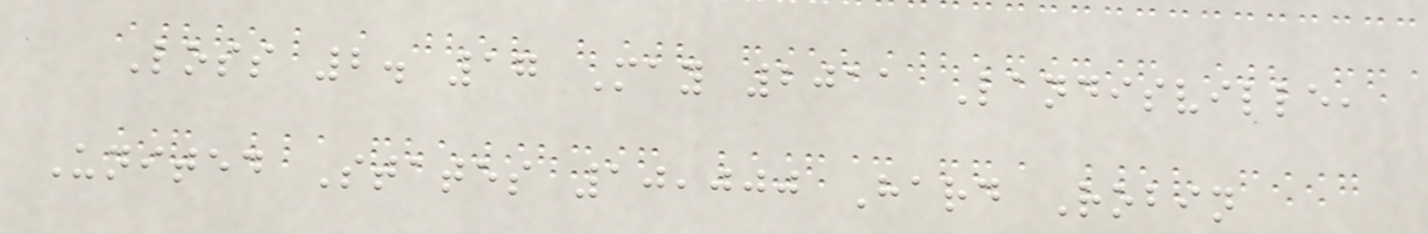Loss 2. 17 May 2011 Landisville,
United States 10,000 Hard Robin
